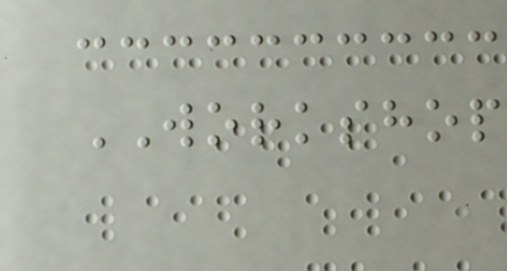WORKSHOP
